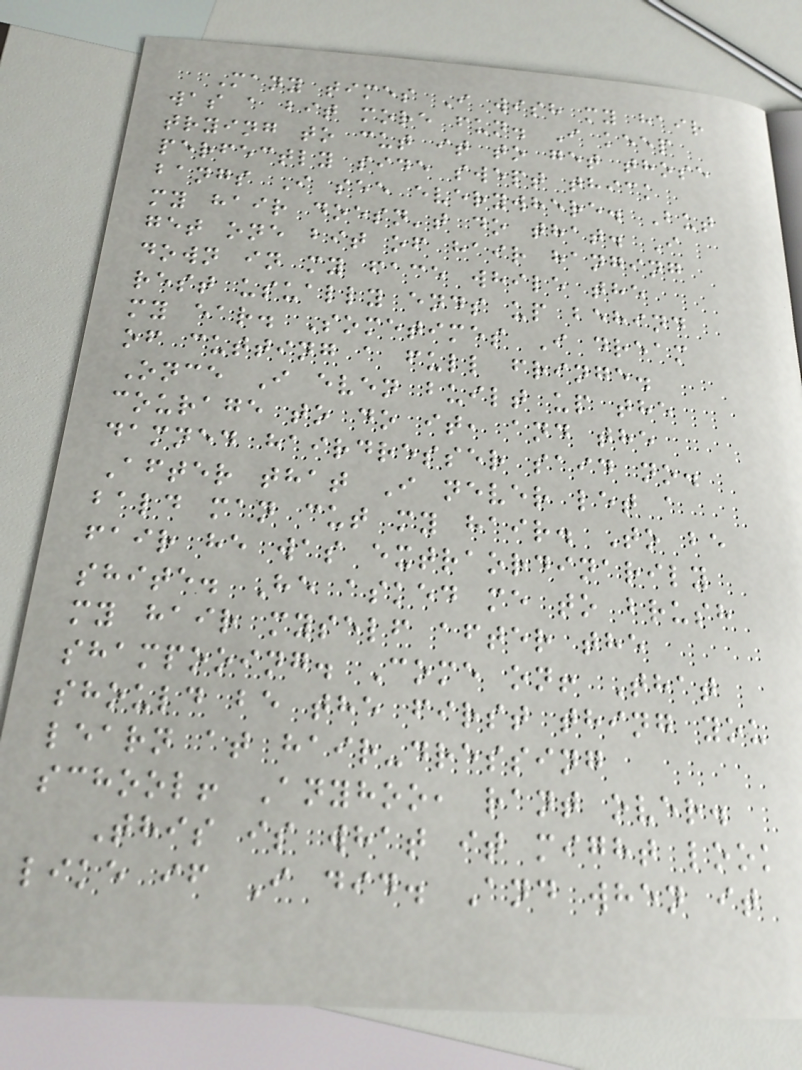Many times I wish my hair
was a bit more fun. I keep
trying to cut it to get those
perfectly side swept thick
bangs I see everywhere. But
my hair doesn't do that. I
get one bit of hair hanging
down in my face while the
rest usually ends up behind
my ear. Sometimes I dream
of cutting a full fringe.
Once I even built up the
courage to do it, and the
damned hairdresser said no.
After that I never let a
bald man cut my hair. To be
fair he was extraordinarily
shite. He asked me to brush
my hair myself after the
shampooing. Come on! That
should be the first thing you
learn at hair-dressing
school! Anyhoo, rant over.
This is what it might look
like if I did. And when it
